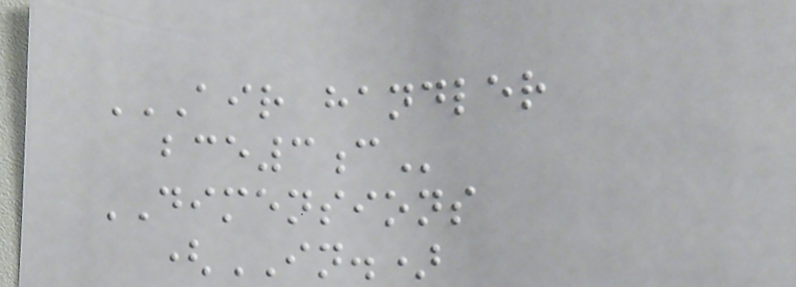AIR HANDLER
BCE3C
DIMENSIONS
(IN.)
